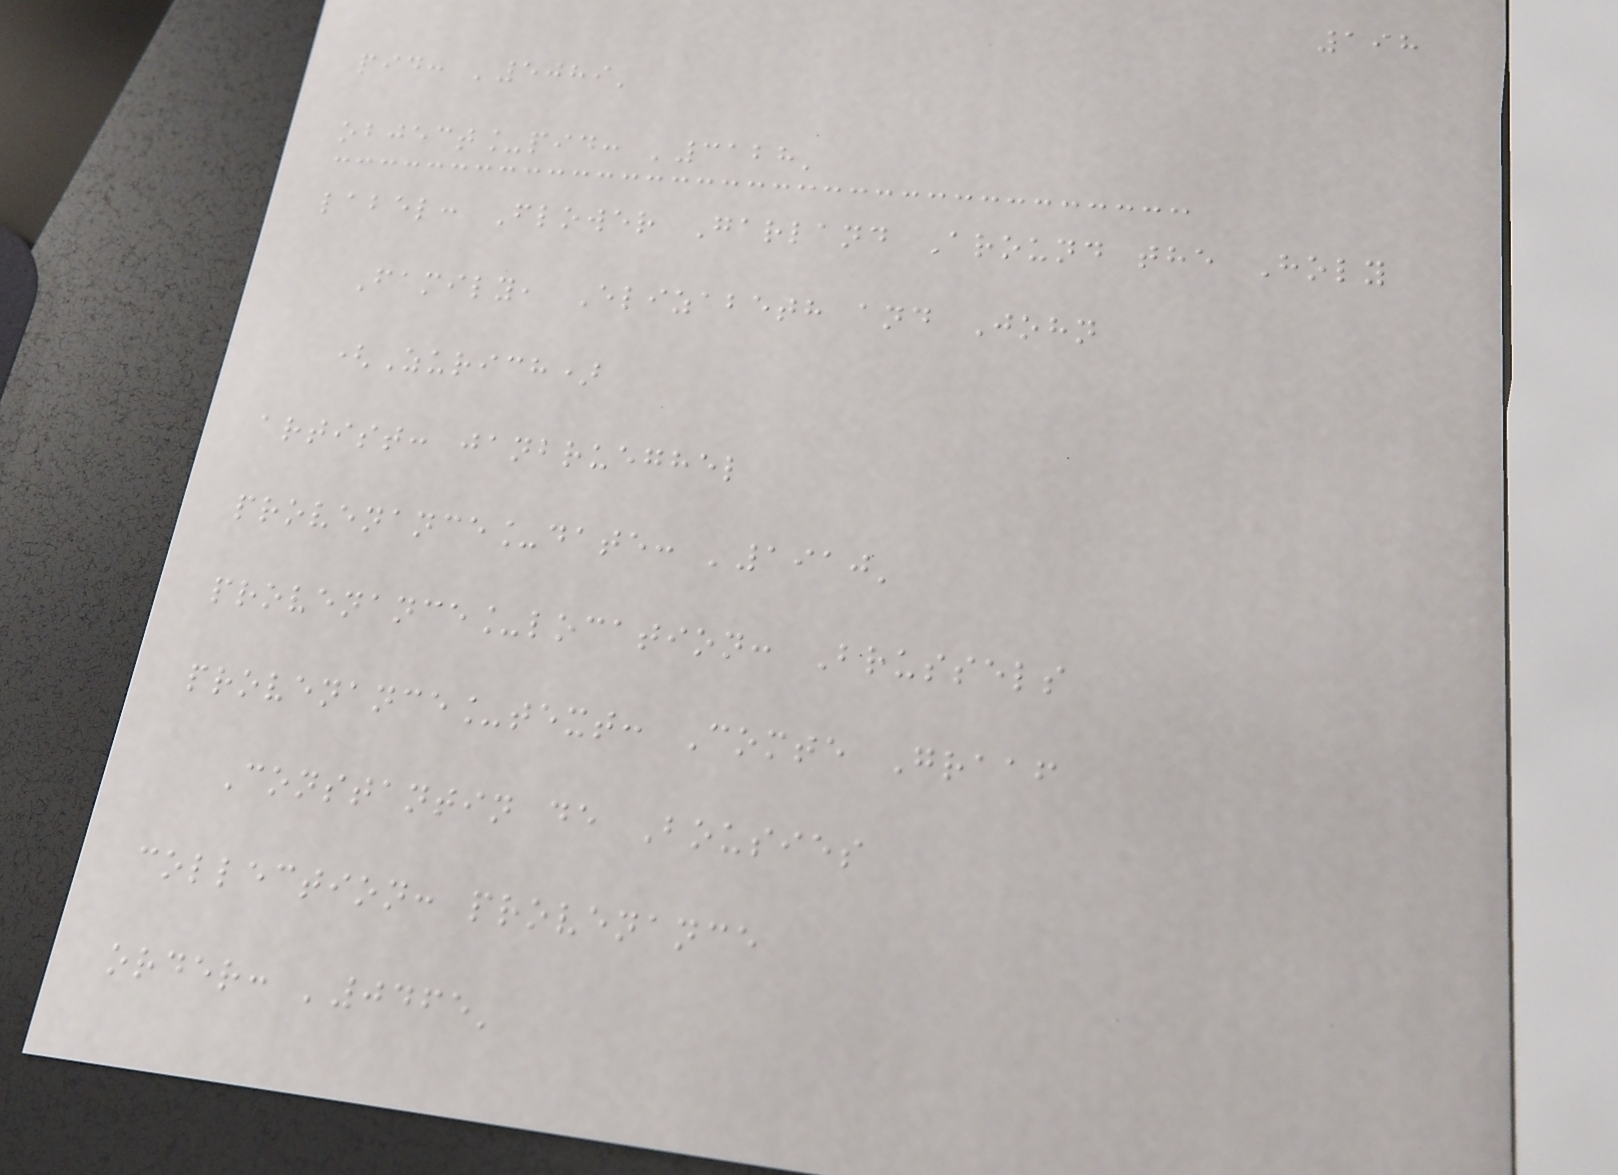198
pid: '5089'
object_pid: '3128'
label: Flower Garland Around the Holy
Family, Elizabeth and John
(Zurich)
artist: janbrueghel
provenance_date: '1910'
provenance_location: Brussels
provenance_text: Comte Graaf
Constantin de Bousies
collection: provenance
order: '0465'
